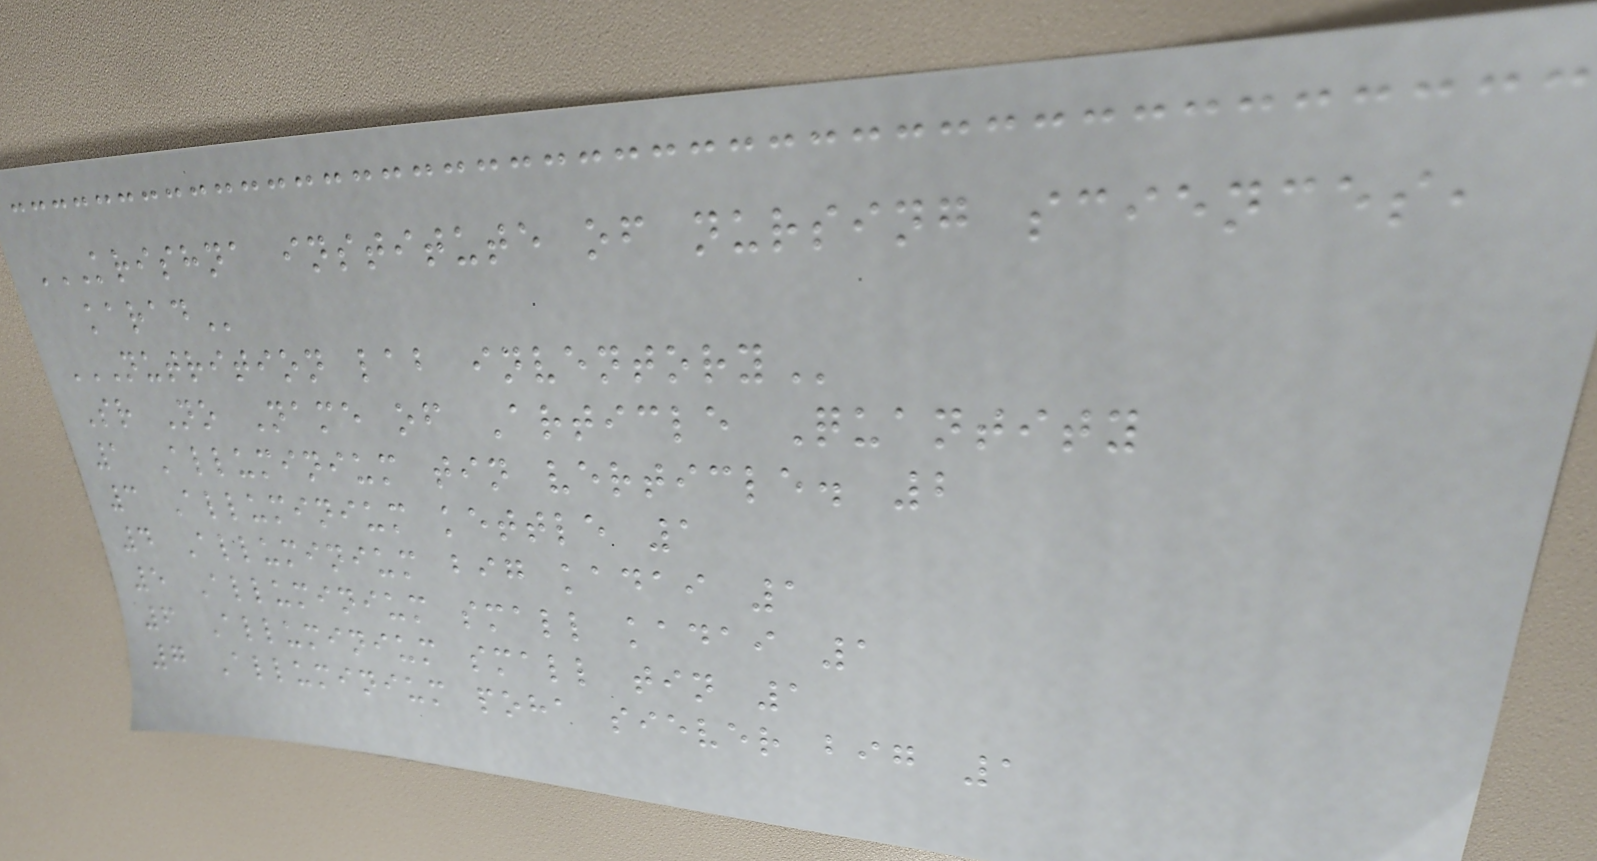KRISHNA INSTITUTE OF NURSING SCIENCES,
KARAD
NUTRITION LAB INVENTORY
Sr No Name of Article Quantity
1 Alluminium tin verticle. 2
3 Alluminium kettle 1
4 Alluminium big kadai 1
5 Alluminium small kadai 1
6 Alluminium small tin 1
7 Alluminium poha siever big 1
